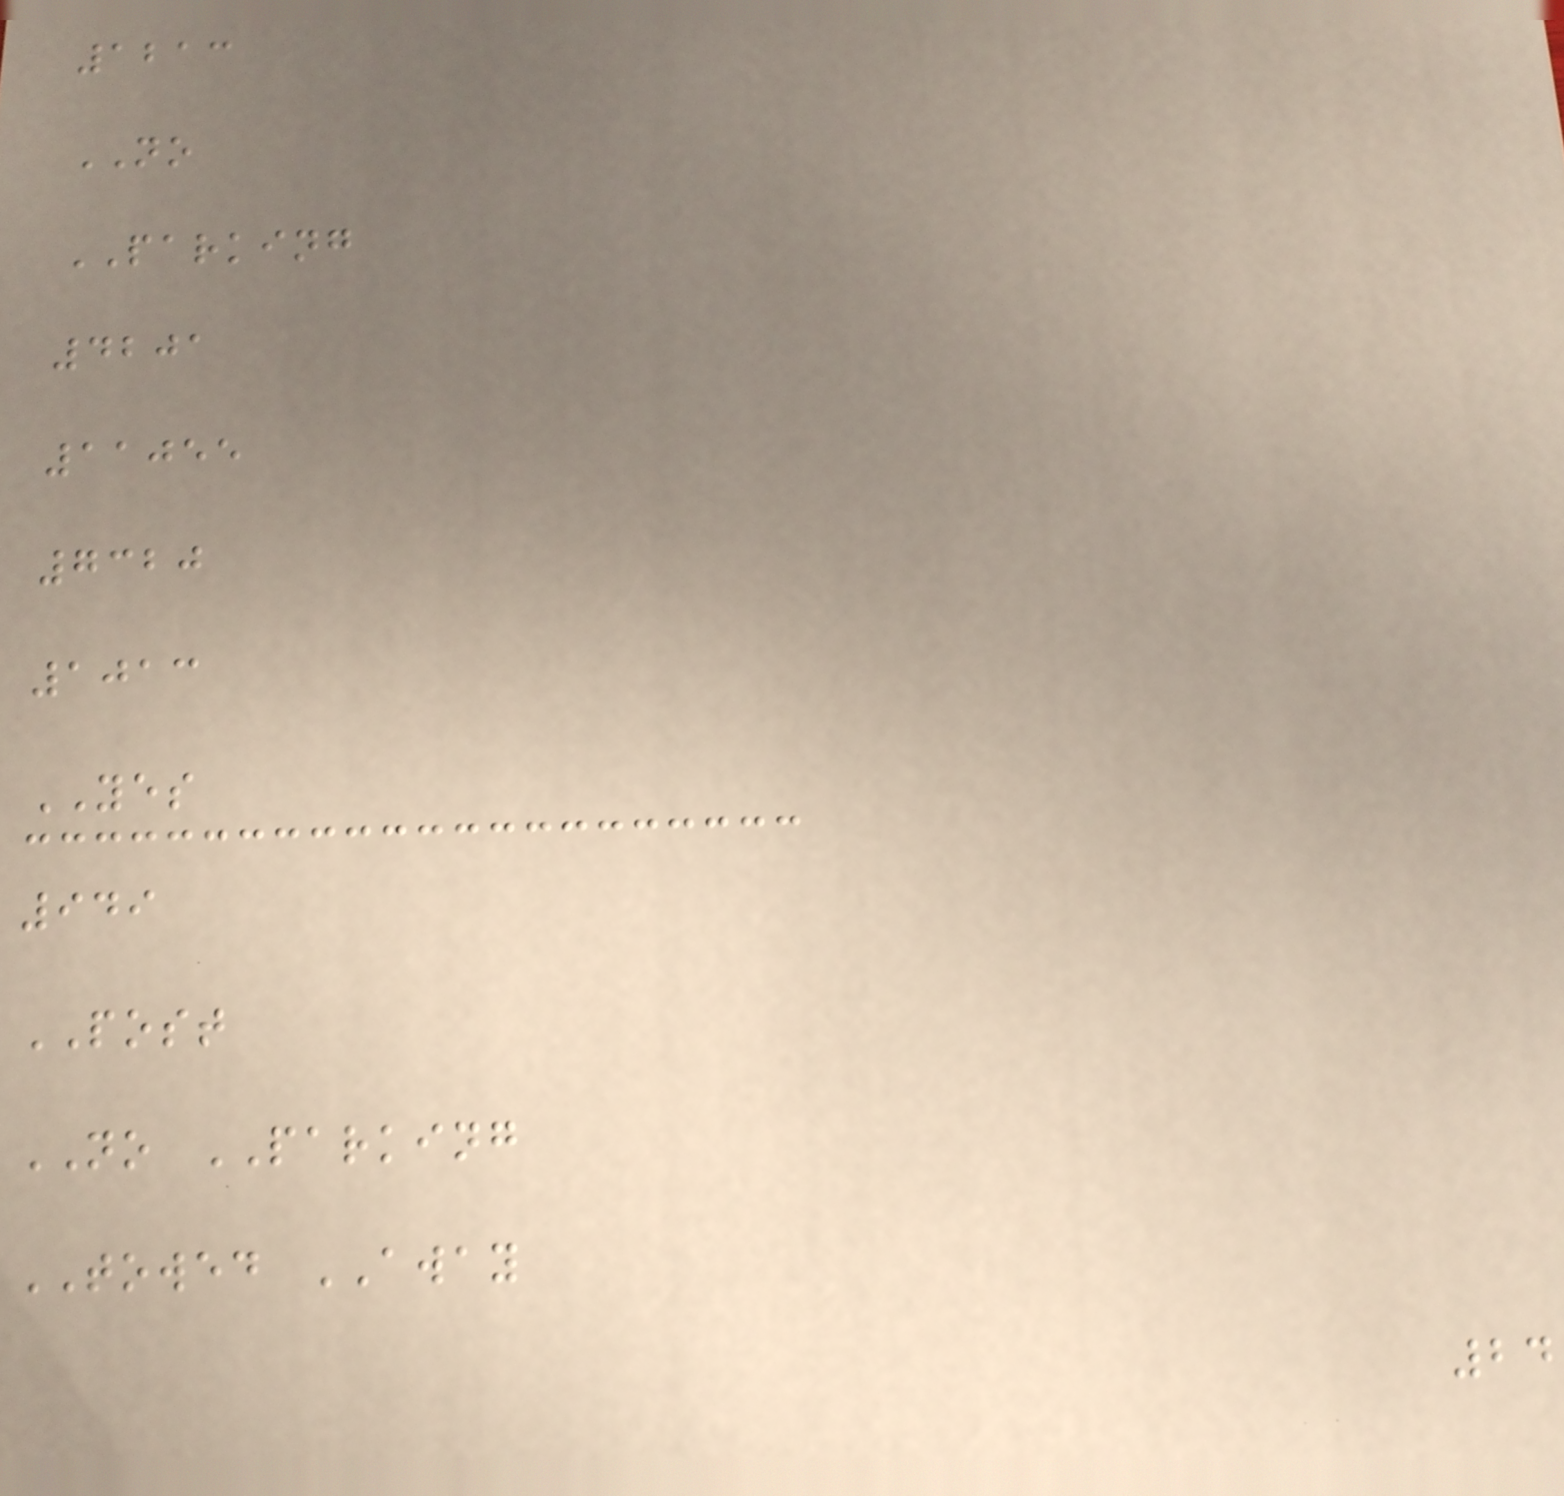1213
NO
PARKING
4201
11055
7320
1013
YES
949
POST
NO PARKING
TOWED AWAY
24
